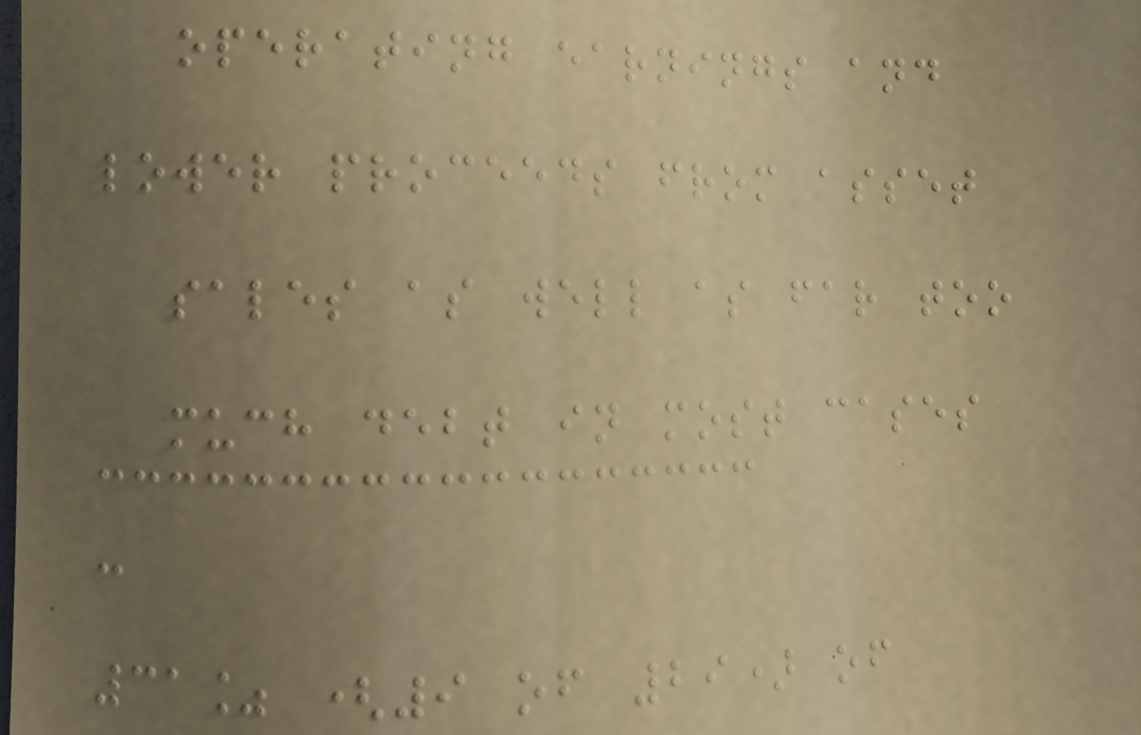operating earnings and
lower proceeds from asset
sales as well as far too
much debt in most cases
-
31% (9 of 29) of
